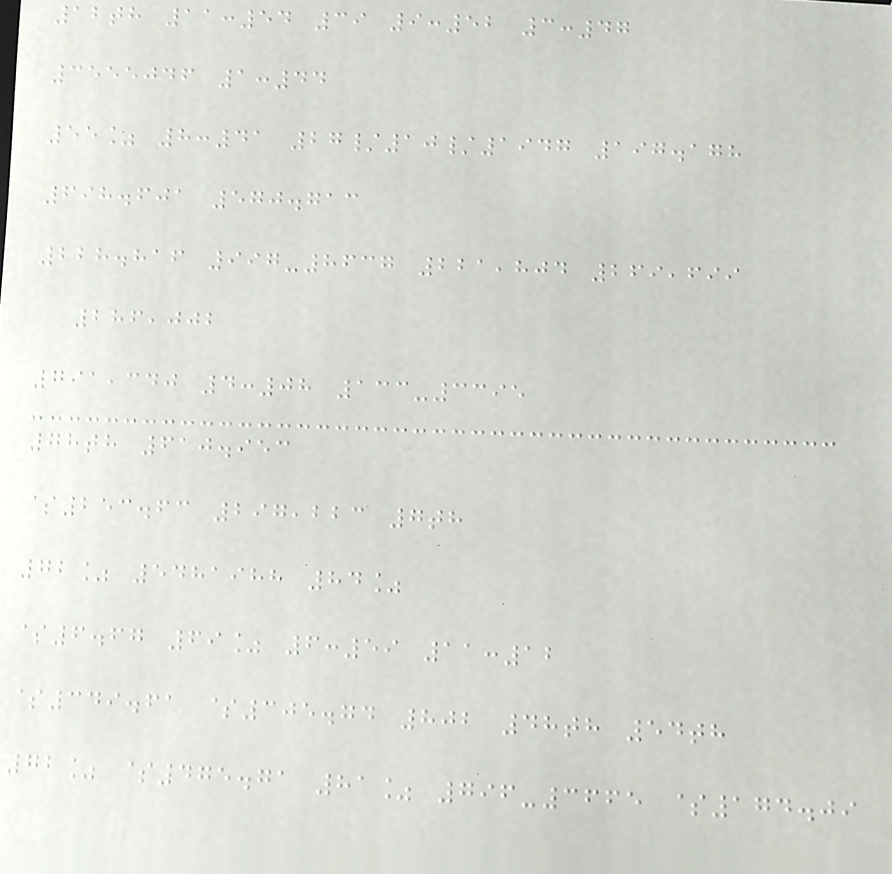12th 11:54 39 9:52 3:47
3555046 1:44
55% 8:41 27/10/1947 197.178
698.601 570.713
228.816 997-8637 221,804 269,699
286,002
791,340 4:08 133-3395
78th 610.953
$253.63 297,223 7th
72% 5481988 84%
$6.67 69% 6:59 11:12
$349.61 $305.74 802 48th 54th
72% $475.71 81% 796-3665 $174.09
